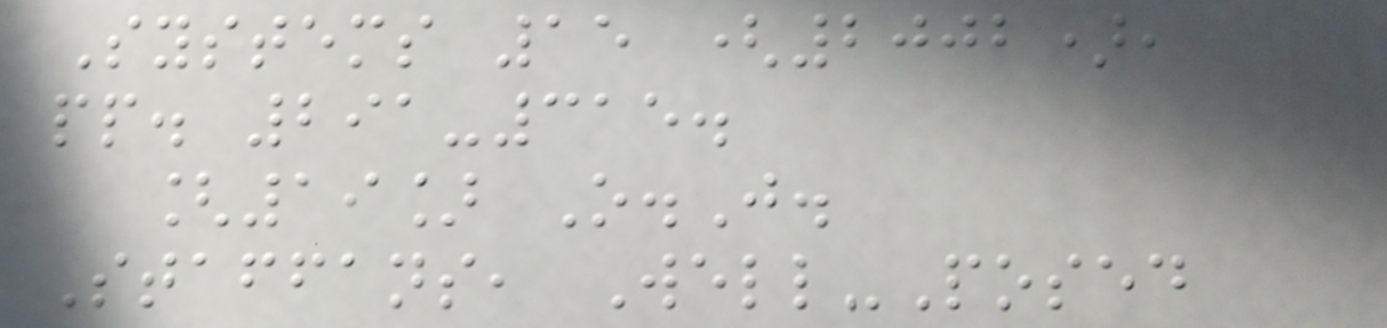Systems 15 (2002),
pp. 291-315.
[19] O.J.
Staffans, Well-Posed
